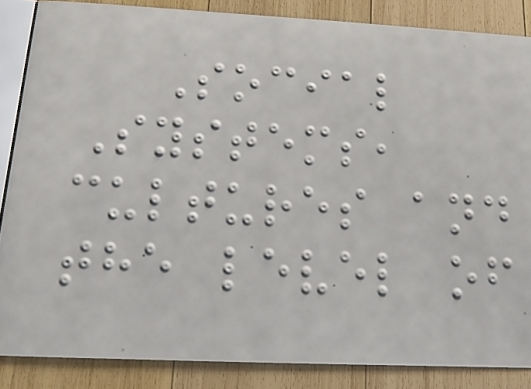Social
Systems,
cultures and
the level of
